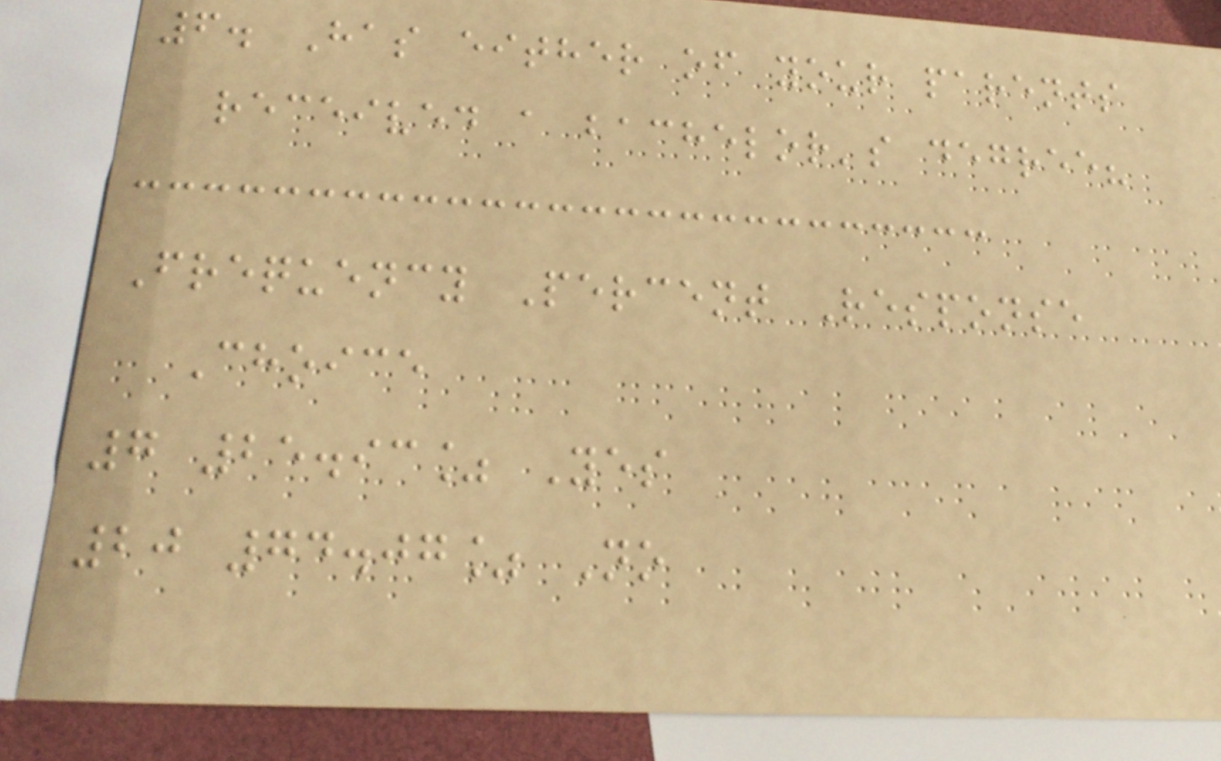6. Has either of your parents
received a bachelor's degree?
Frequency Percent Response
Choice
7 25.93% Yes
20 74.07% No
